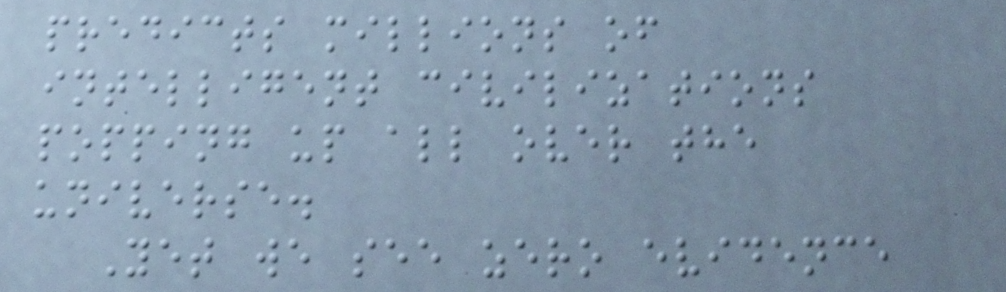predicts millions of
intelligent civilizations
popping up all over the
universe.
Yet we see zero evidence
